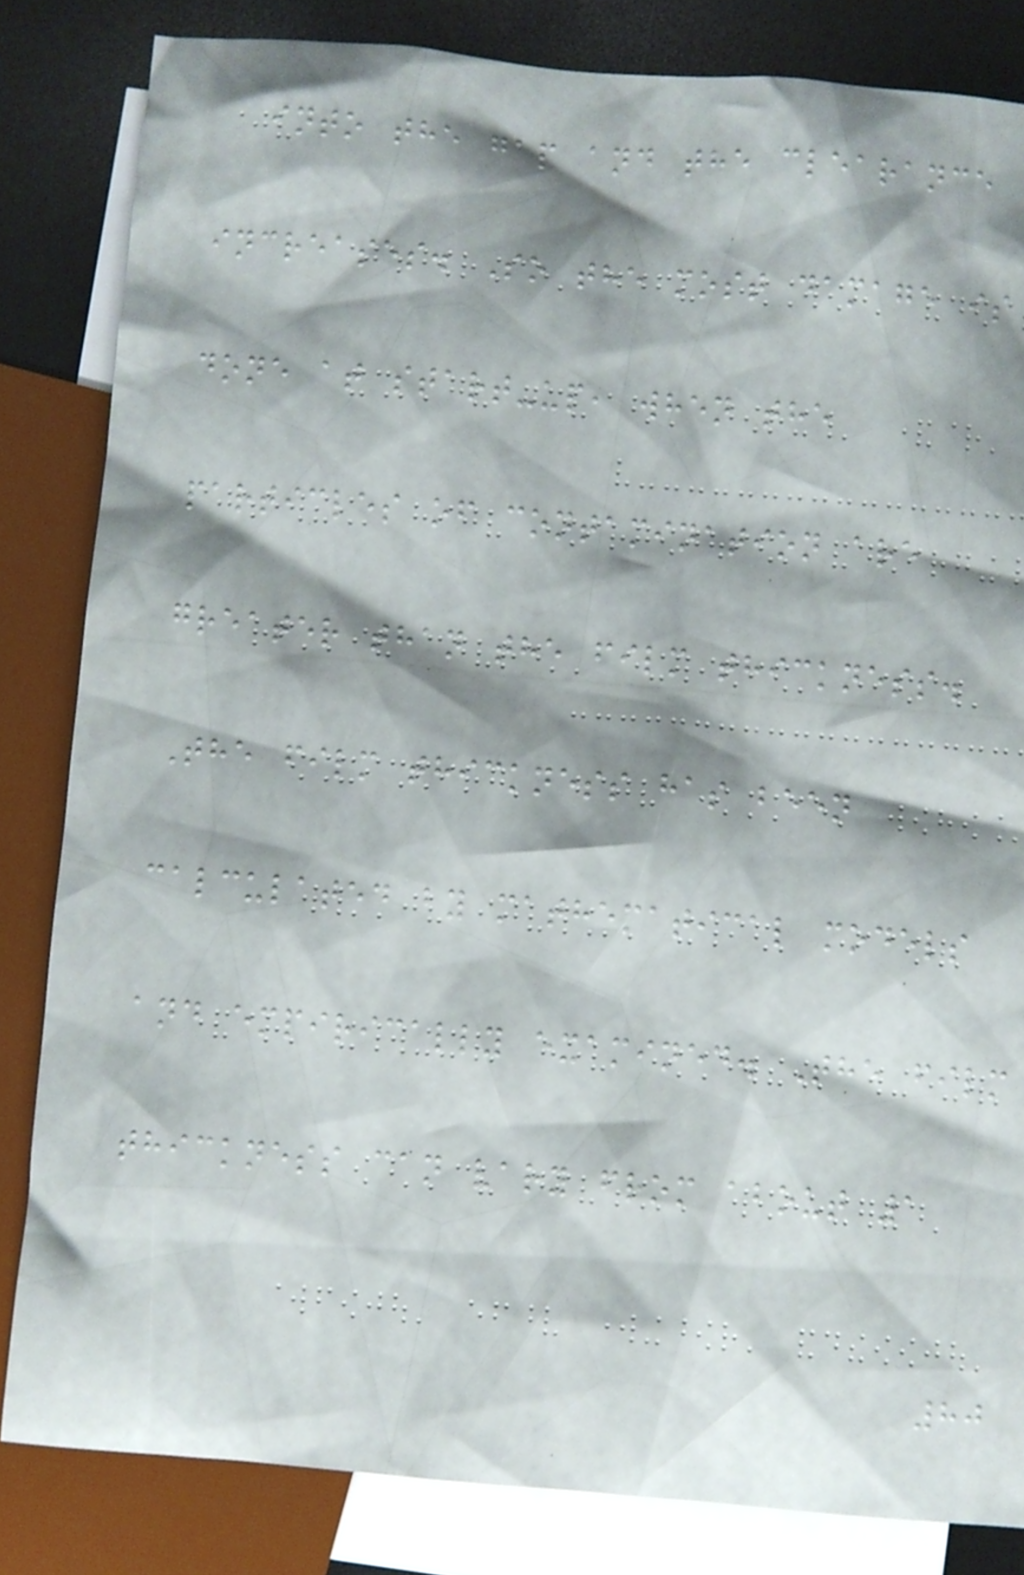into the gap and the clearance
increases. So the most damage is
done at start-up, when the
particles of contamination are
greater than the film thickness.
The film thickness has been
calculated by mathematical models
and empirically examined. The film
thickness can vary from about 1
80
